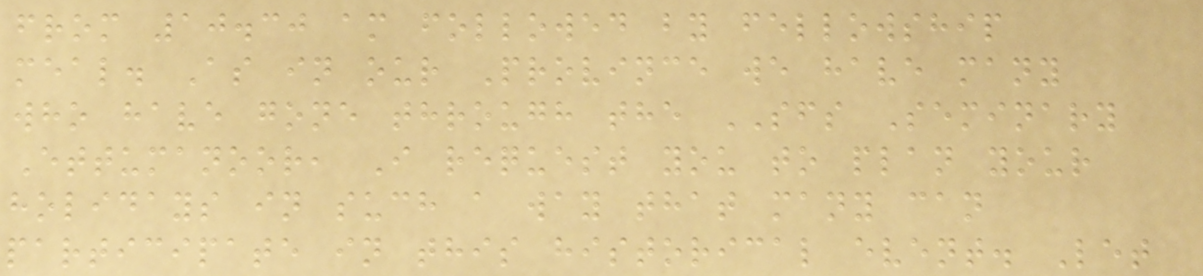from 10.30 am followed by fellowship
meal. As in our Province we have many
who have gone through the SFS Seminary
Ettumanoor, I request you to plan your
holidays in such a way that many can
participate in this historical event. Let
